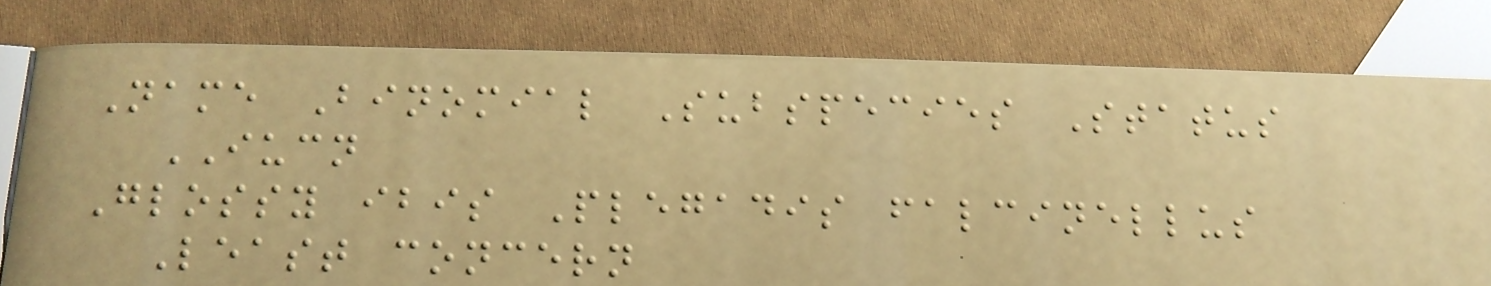Name Binomial Subspecies Status
IUCN
Glossy ibis Plegadis falcinellus
Least concern
